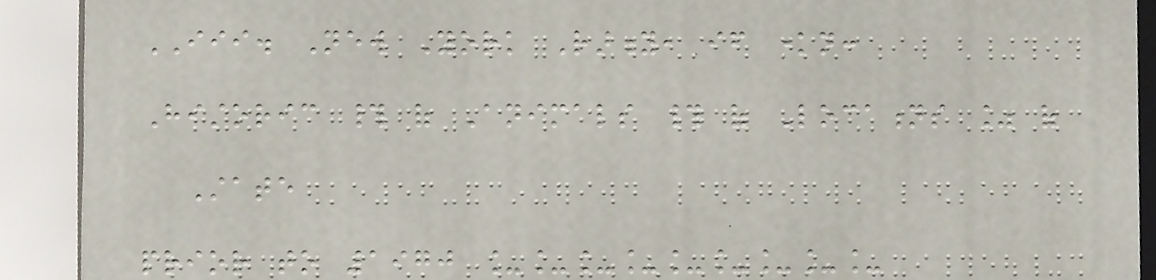III. New York Rarity, if known:
Historic # of Animals # of Locations % of
State
prior to 1970 _________
